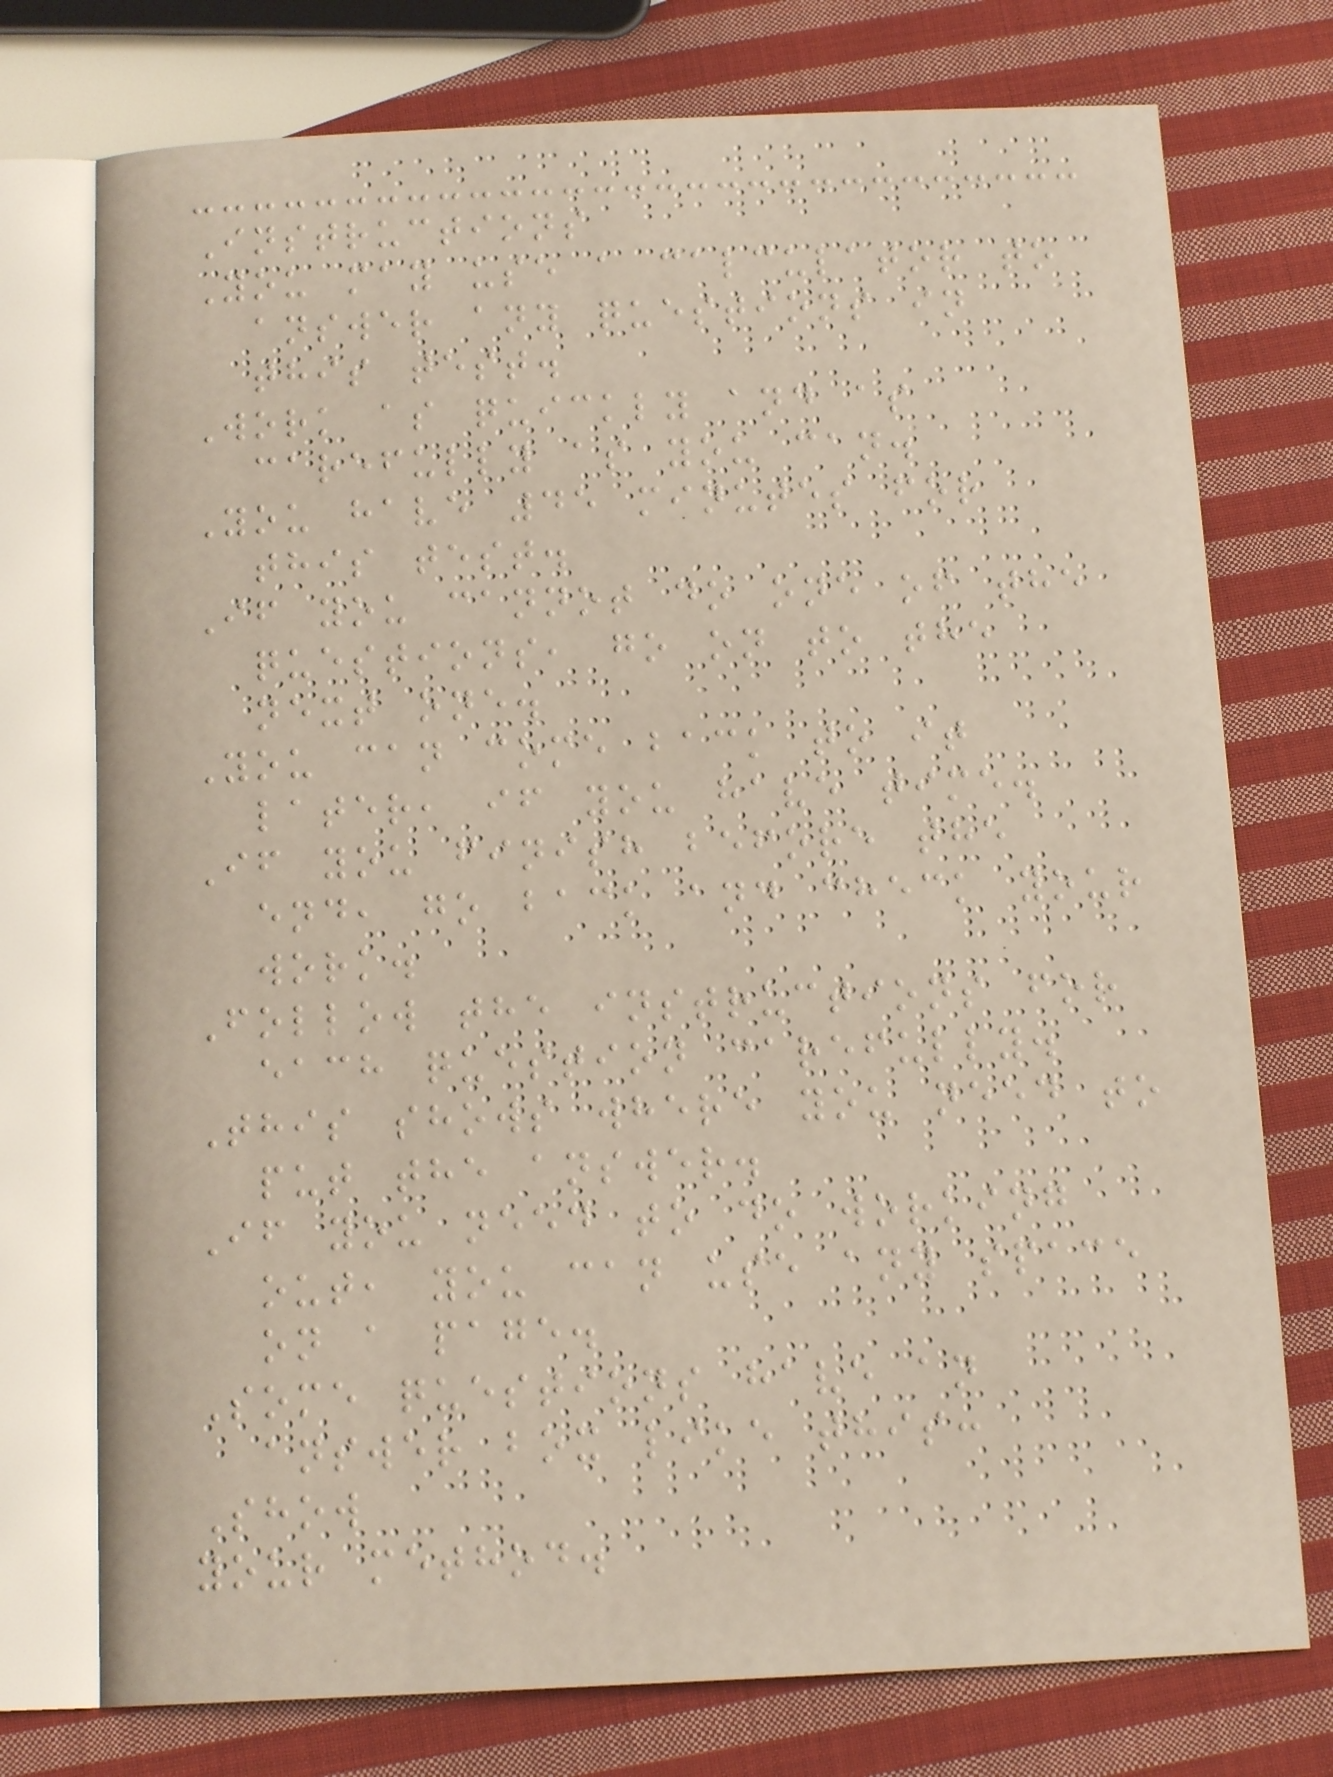Instructions
You may use a calculator to
answer any questions in
this test.
Work as quickly and as
carefully as you can.
You have 45 minutes for
this test.
If you cannot do one of the
questions, go on to the
next one.
You can come back to it
later, if you have time.
If you finish before the
end, go back and check your
work.
Follow the instructions for
each question carefully.
This shows where you need to
put the answer.
If you need to do working
out, you can use any space
on a page.
Some questions have an
answer box like this:
Show
your method.
